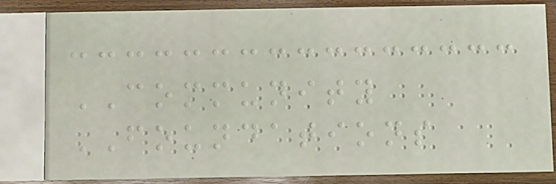COMMUNITY
FOUNDATIONS
